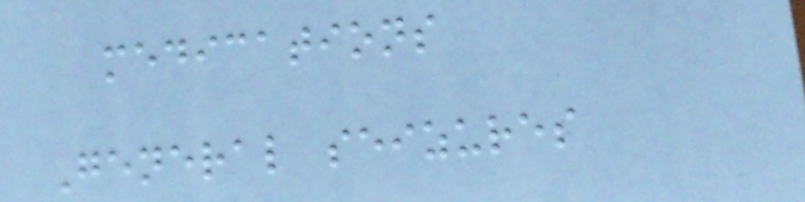medications
General seizures
